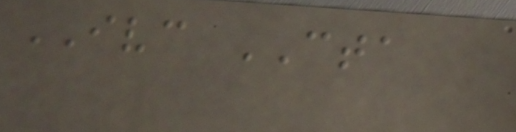IVC CTA
